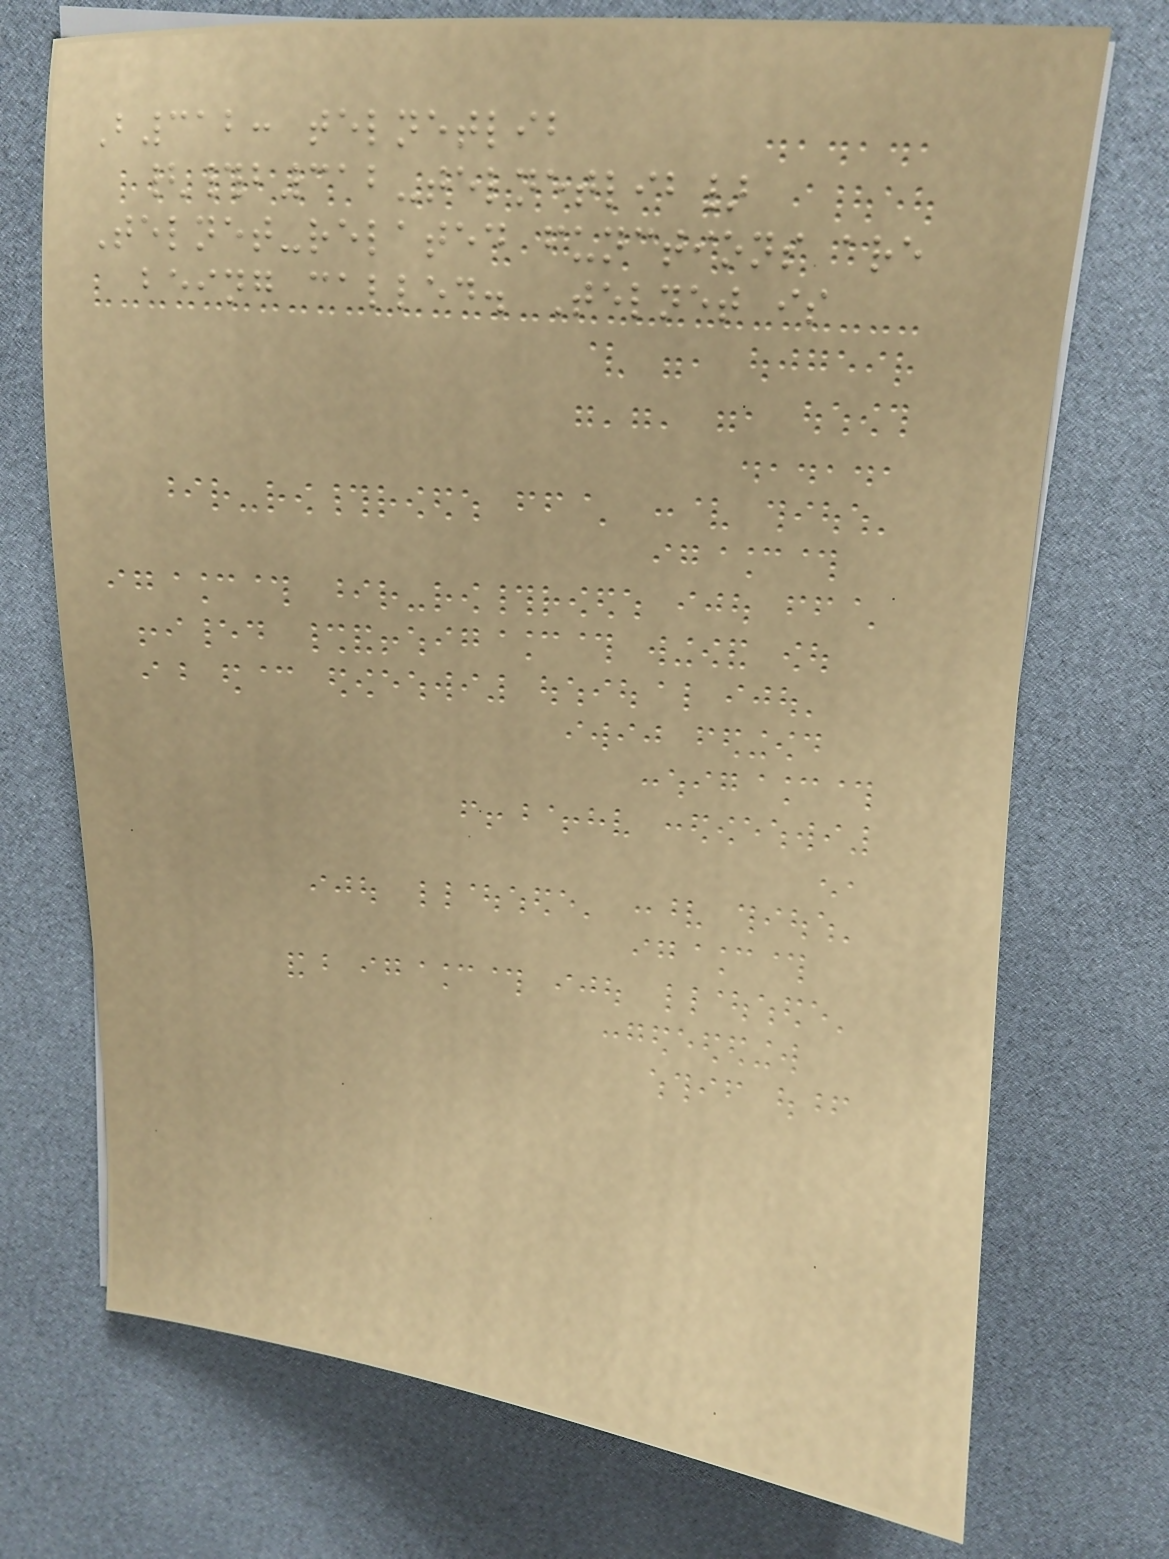B312: telnetlib
{#b312-telnetlib}
Telnet-related functions are
being called. Telnet is
